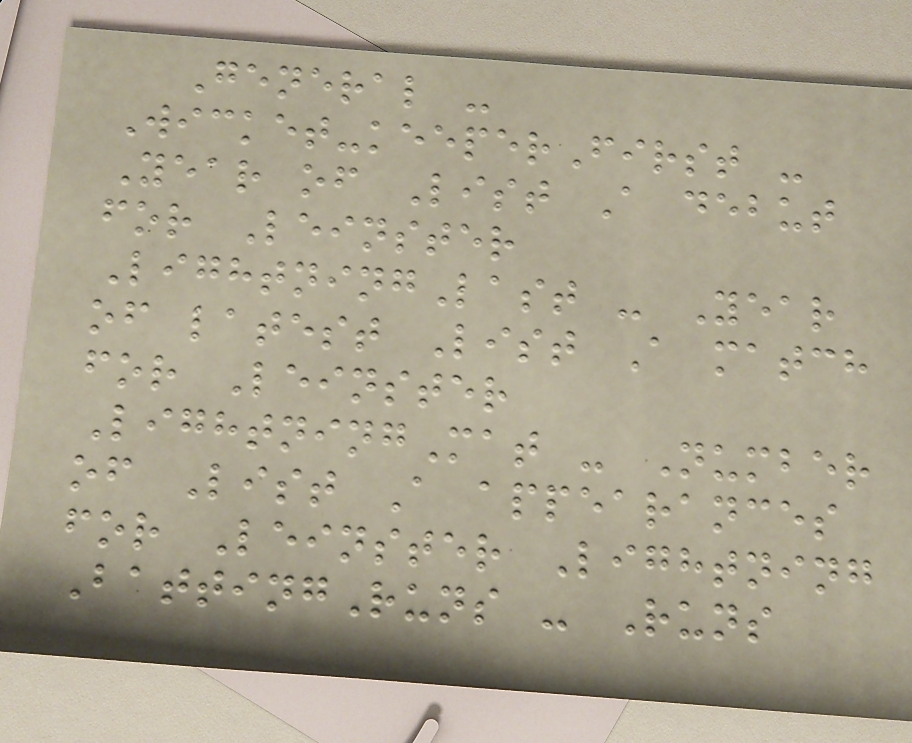General -
Wicket-keeperFirst -
Year of List A debut
for Leinster
LightningLast - Year
of latest List A match
for Leinster
LightningMat - Number
of List A appearances
for Leinster Lightning
BattingRuns - Runs
